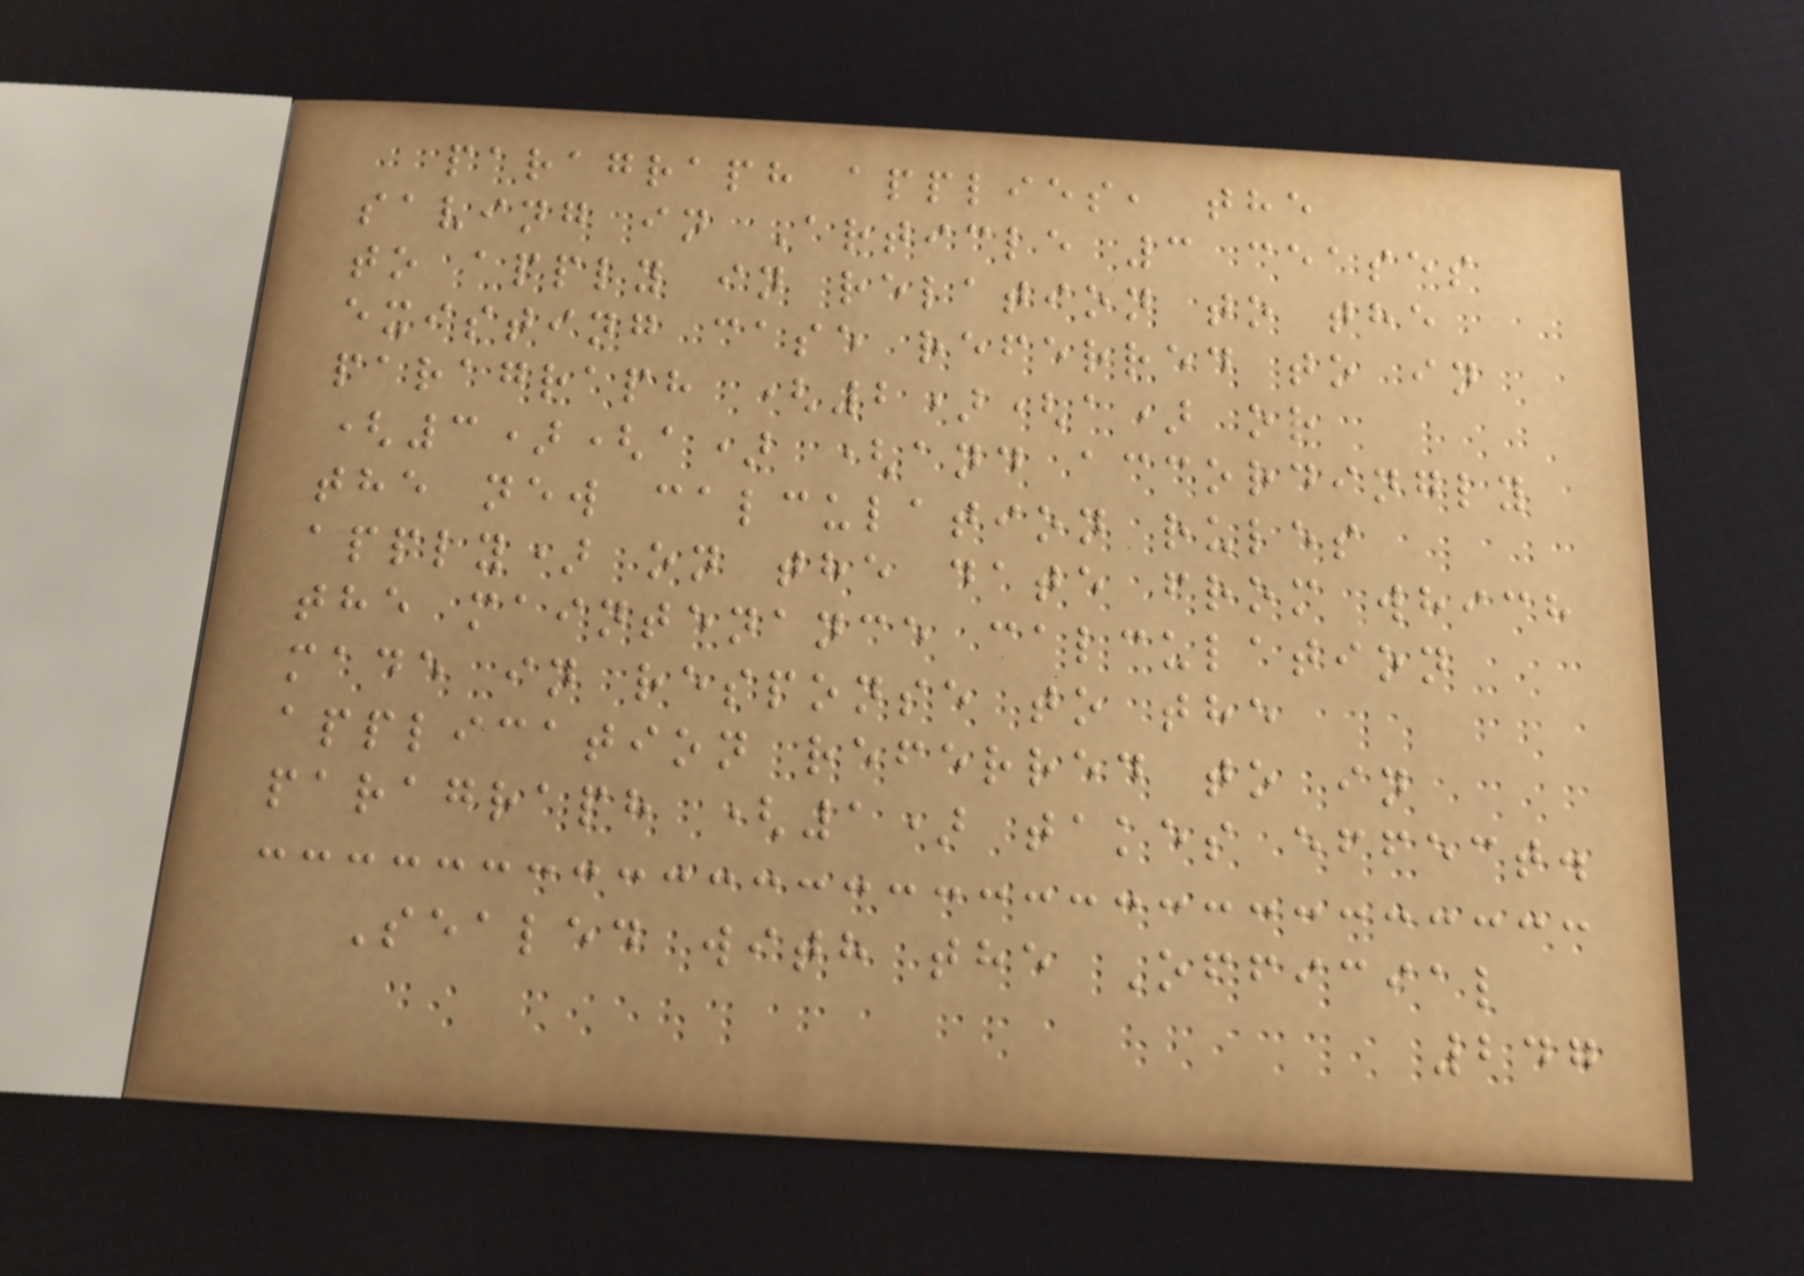paragraph applies, the
saving in Article 3 ceases
to apply in relation to the
existing case referred to in
paragraph (2)(a) or
(3)(a) (and accordingly
the new calculation rules
apply) on the date from which
the maintenance calculation
made in response to the
application referred to in
paragraph (1) takes effect.
Sealed with the Official
247
